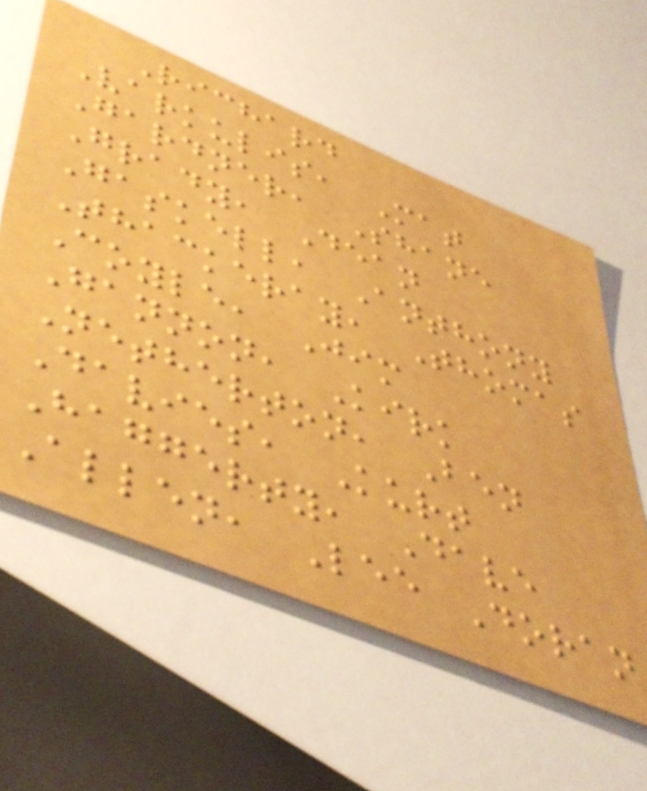Richard
Varkulis, Mat
Gardner, Shane
Grady, Dean
Gaskell, Anthony
Thackeray, Thomas
Coyle, Jim
Gannon, Kirk
Netherton, Ben
Davies, Kurt
Haggerty, Dave
Allen, Lee Doran
